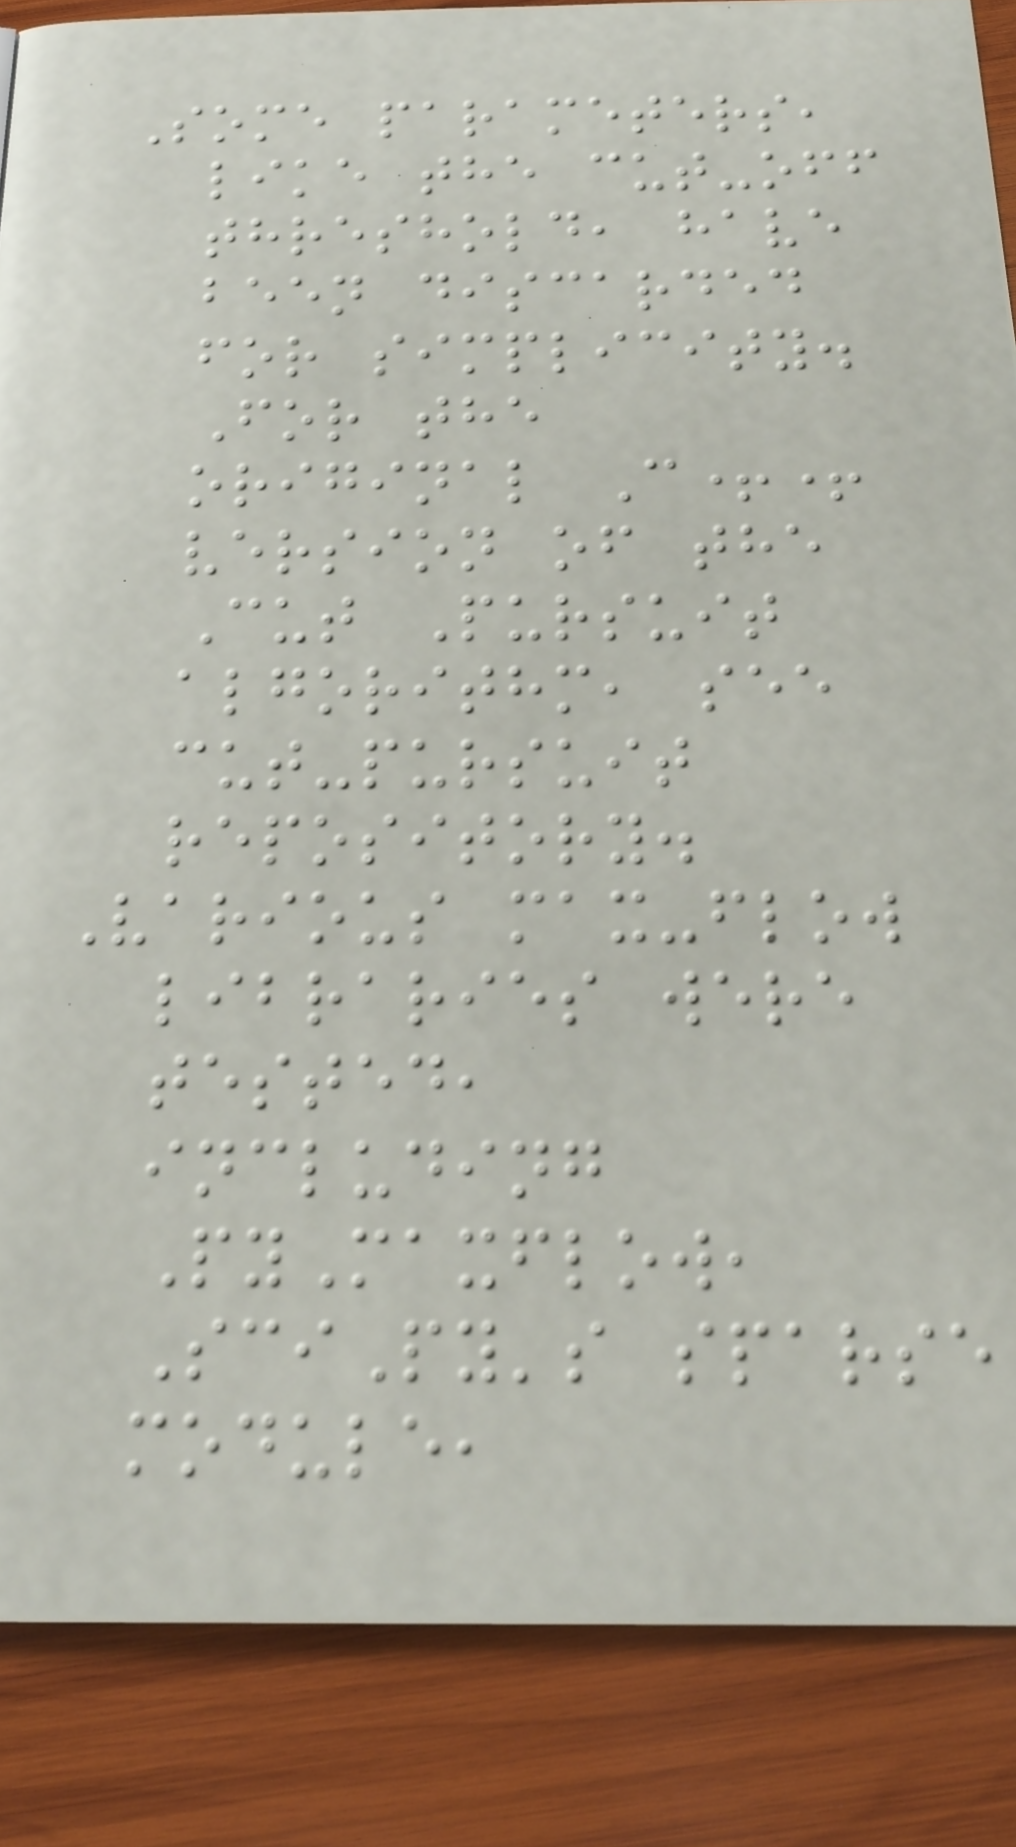Some parameters,
like the cut-off
threshold, have
been discarded
for simplicity.
For the
original C++
version of the
Cut Pursuit
algorithm, see
cut-pursuit
repository.
Various max-flow
libraries were
tested,
including
PyMaxflow,
SciPy's sparse
module,
